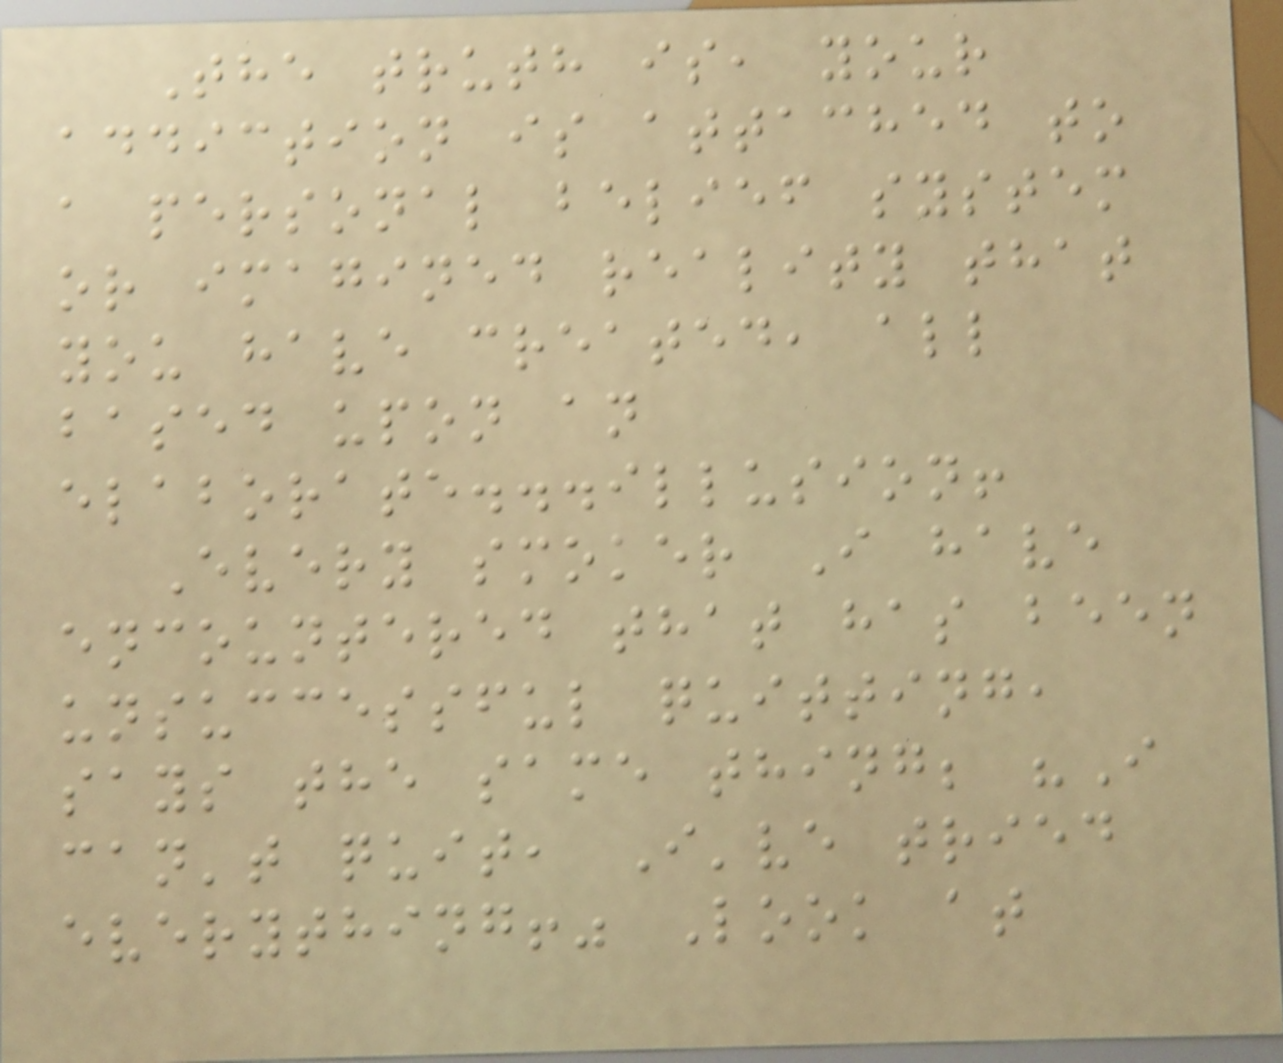The truth is, your
addiction is attached to
a personal belief system
or imagined reality that
you have created, all
based upon an
elaborate...illusion!
Every smoker I have
encountered that has been
unsuccessful quitting,
says the same thing; "I
can't quit, I've tried
everything!" Look at
